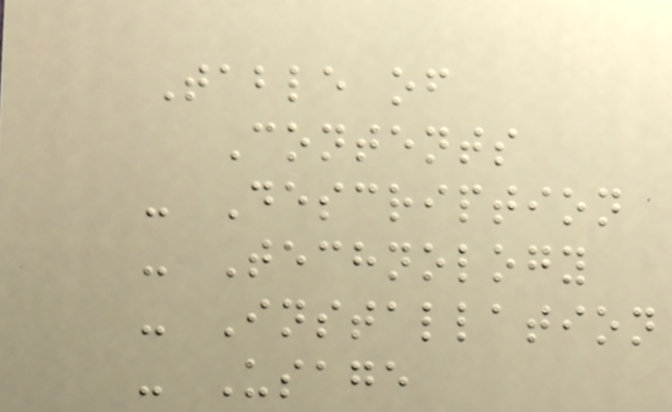Table of
Contents
- Description
- Technology
- Installation
- Usage
